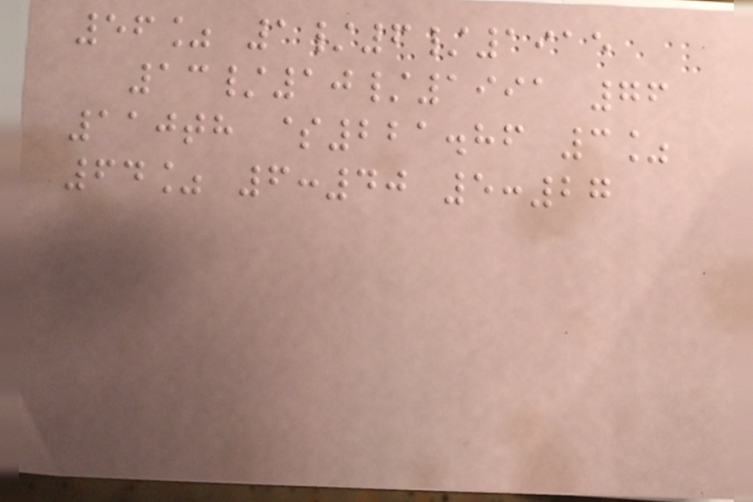56% 1/6/1915
13/10/1991 76
110th $221.86 3%
64% 6:40 5:27
